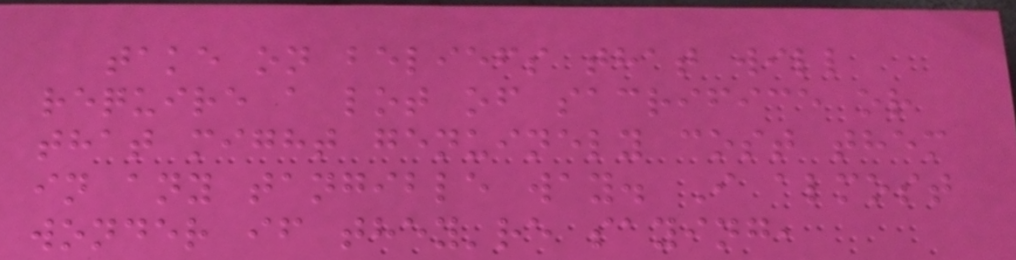take on beliefs that will
require a lot of sacrifice or
that might genuinely cost them
in any tangible way. I almost
wonder if they're saying,
